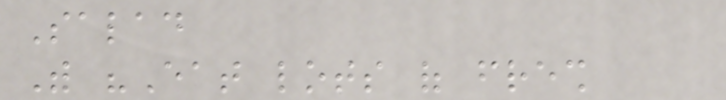Salad
With "Eat lots of fresh
